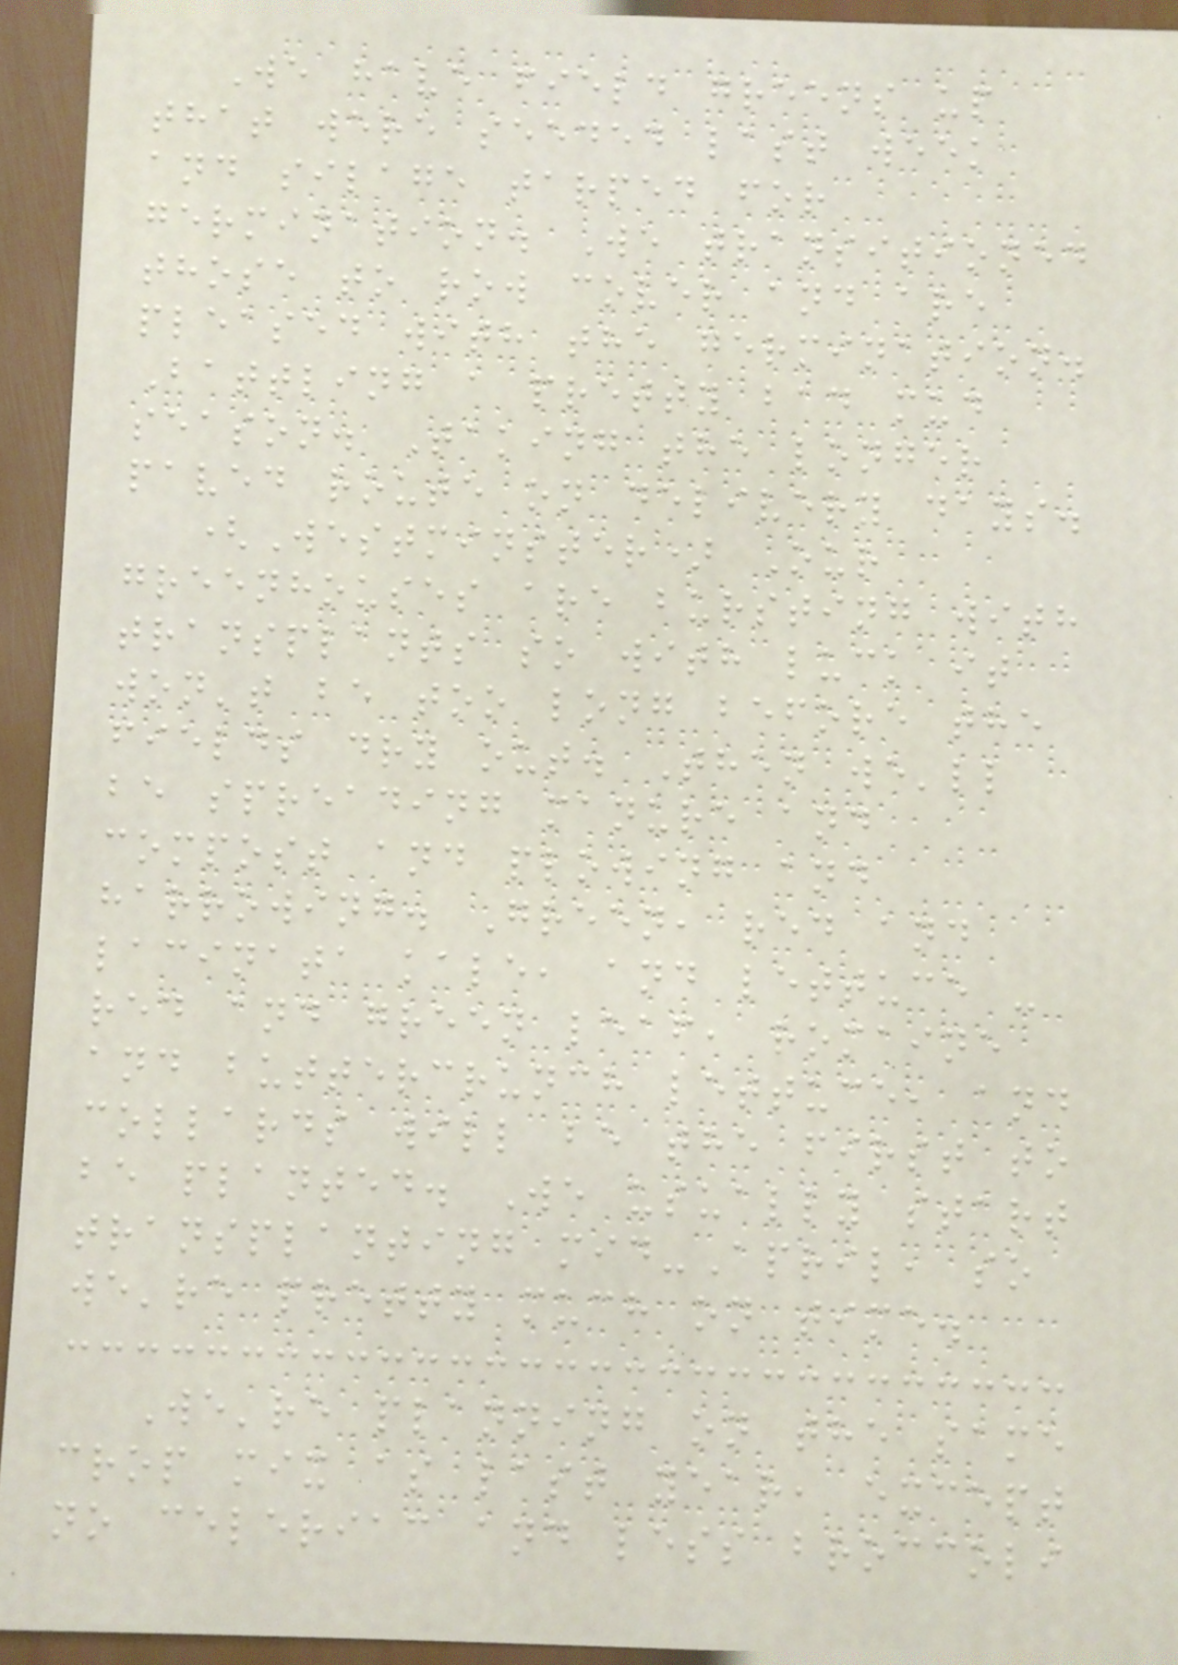We have field greens up
that were seeded last week
and silage tarped for
germination. We transitioned
those to row cover and are
pleased with the germination.
Battling a pretty bad mud
season. Taking the longer
paved route on delivery days.
(Westminster) Our
greenhouses are bursting with
transplants so with luck it
won't be too long before the
fields dry out. Then we'll
be spreading manure and
compost and plowing and
harrowing. Green, red and
lacinata kale, and lettuce -
red and green leaf, romaine
and buttercrunch lettuce, and
collards will be the first to
be planted. We usually start
transplanting mid-April, so
we're pretty much on time.
We're planning on the same
crop mix as last year, except
no celeriac and less broccoli
